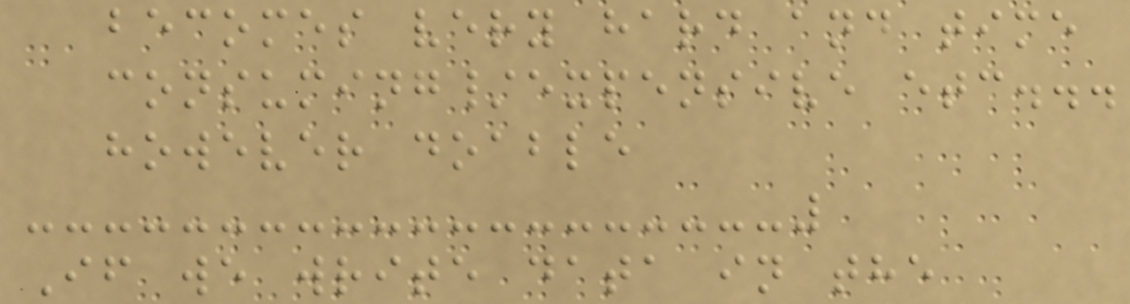becomes very hard and time
consuming/expensive etc...
however doable
If we write data in the
